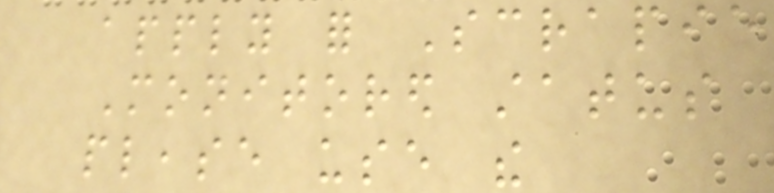apply for Scrapie
Monitored status
please use the
